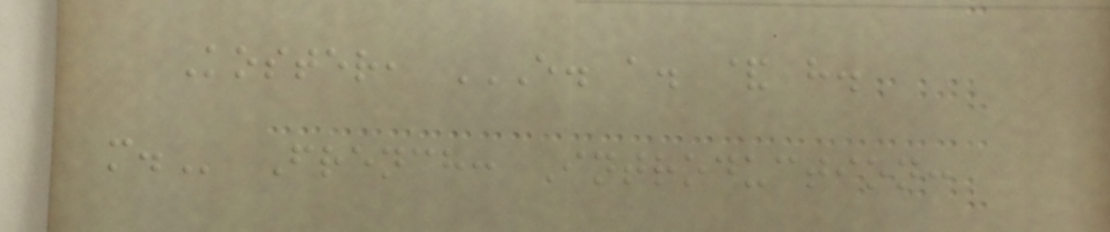Koster, E. A. & H.
M. French: Introduction:
